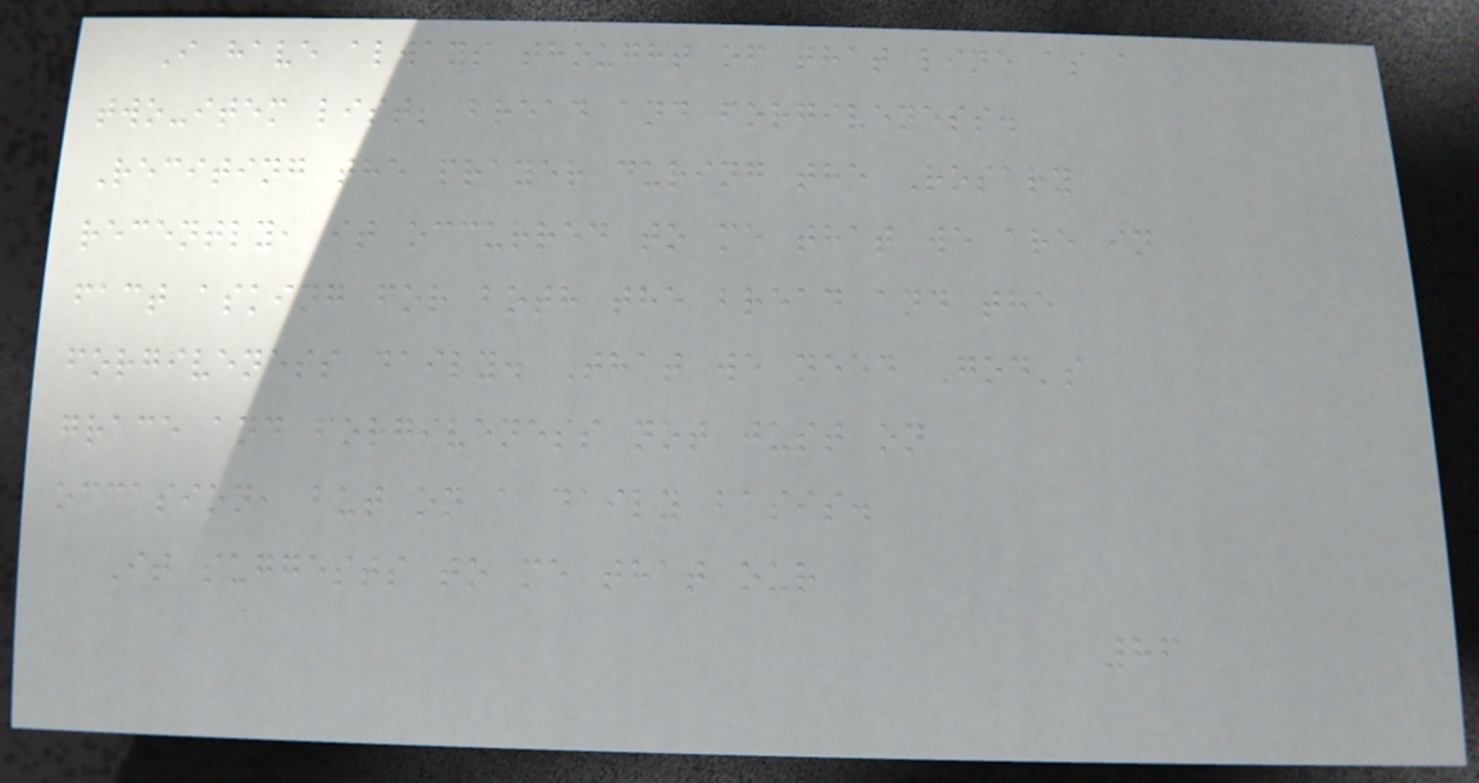I have always thought of that line as a
two-item list; bread and forgiveness.
Reciting the prayer during the Rosary
recently, it occurred to me that we are in
fact asking for both the bread and the
forgiveness daily. That we need God's
grace and forgiveness not just on
occasion, but on a daily basis.
It suggests to me that our
86
